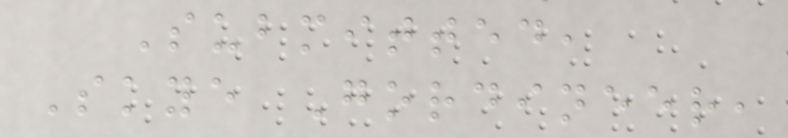Submitted,
Skye Gordineer,
